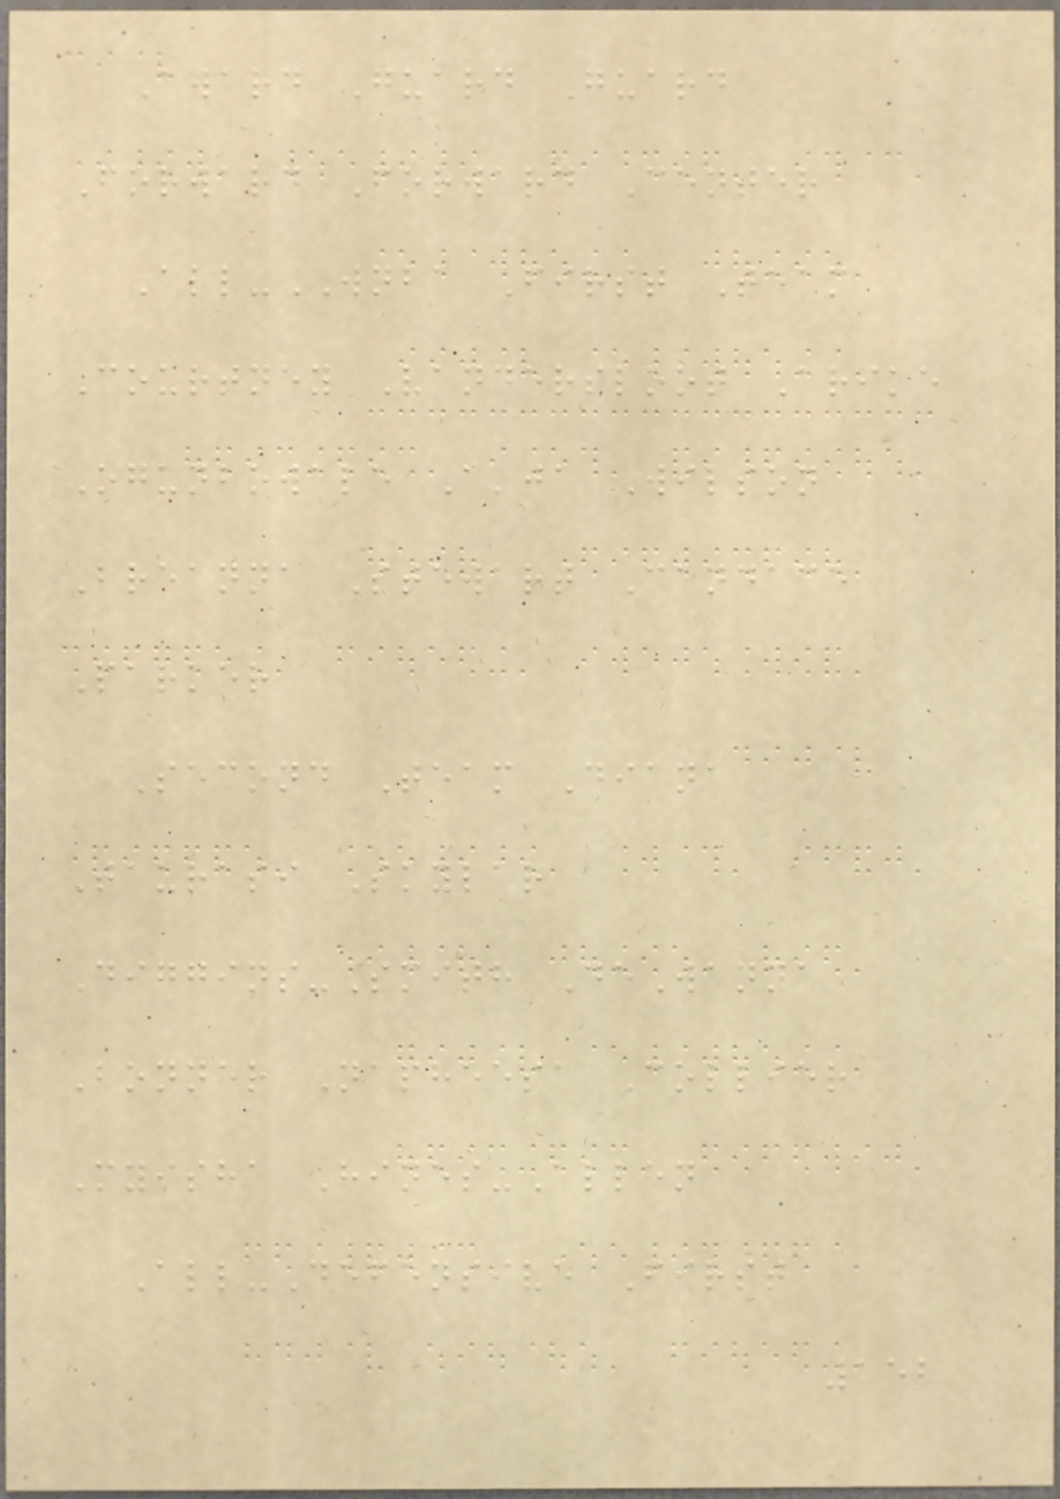Award Guard Guard
Forward Forward Center
All-WNBA First Team
Courtney Vandersloot Arike
Ogunbowale A'ja Wilson
Breanna Stewart Candace
Parker
Second Team Diana
Taurasi Skylar
Diggins-Smith DeWanna
Bonner Napheesa Collier
Myisha Hines-Allen
All-Defensive First
152
